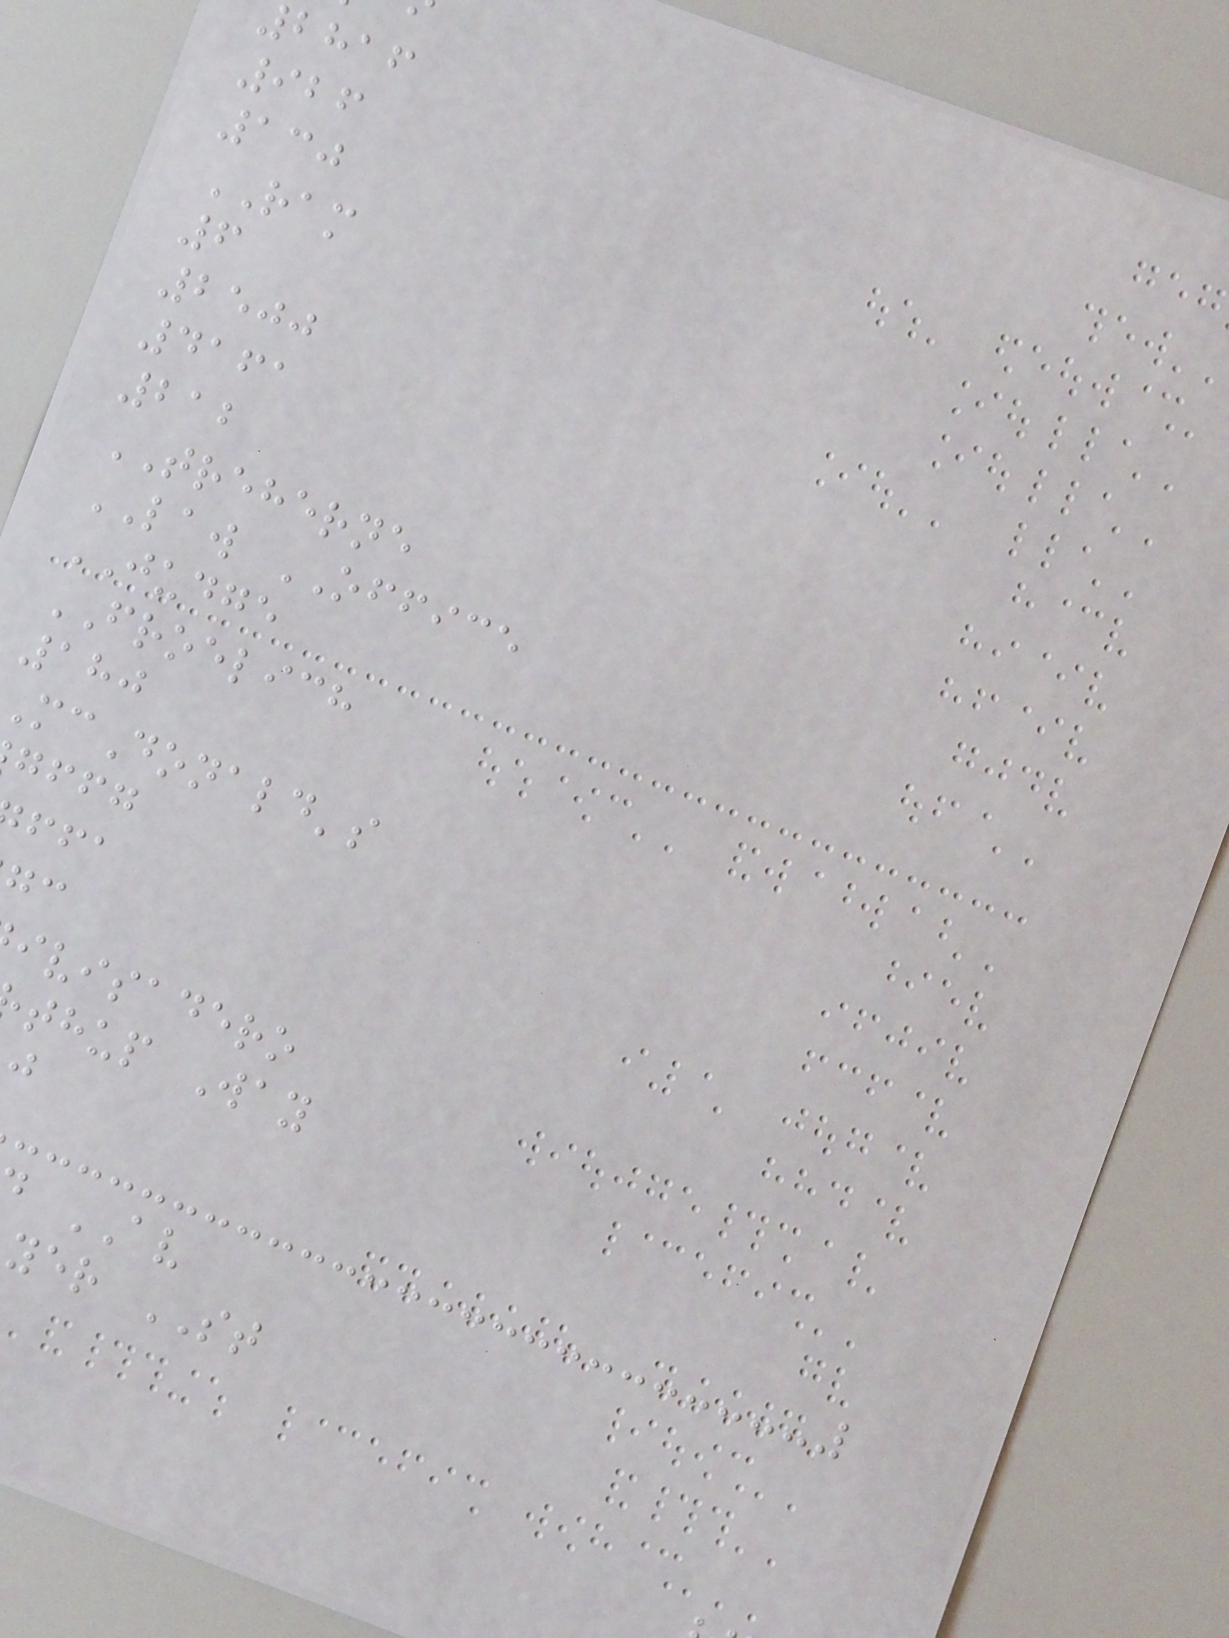bhaf
926
130
RAM
6
2500
4161
212
TREHERNE
LAW OFFICE
JUDGE
FROELICH
180
cDonald's
gffg
ivisadero
thup Way
AV
yer ST
